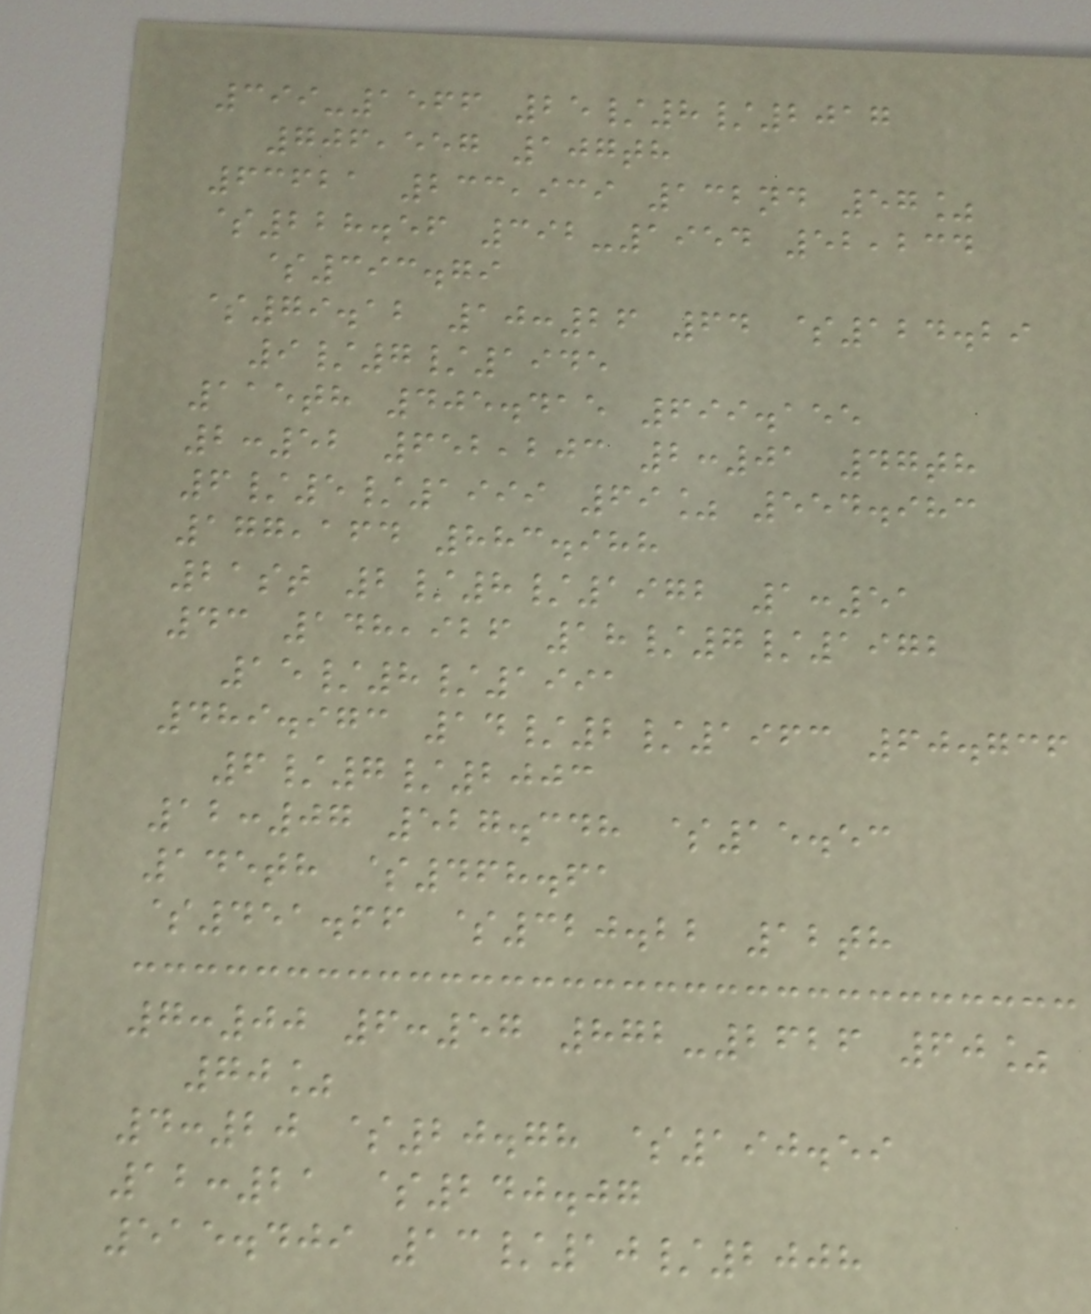399-1566 25/8/2017
706,557 107th
63621 233,939 132nd 57%
$228.56 392-1954 52,234
$393.79
$79.12 10:26 64 $124.29
9/7/1945
115th 405.415 699.155
2:52 652,203 2:01 47th
6/5/1999 69% 554.983
177,164 883.988
21st 2/8/1972 1:51
43 148,926 18/7/1972
15/8/1991
489.973 14/2/1963 60.736
6/7/2003
12:07 527.348 $15.53
145th $468.61
$451.66 $320.22 12th
7:00 6:57 872-2626 60%
70%
4:20 $20.78 $190.59
12:21 $240.07
515.409 13/10/2008
